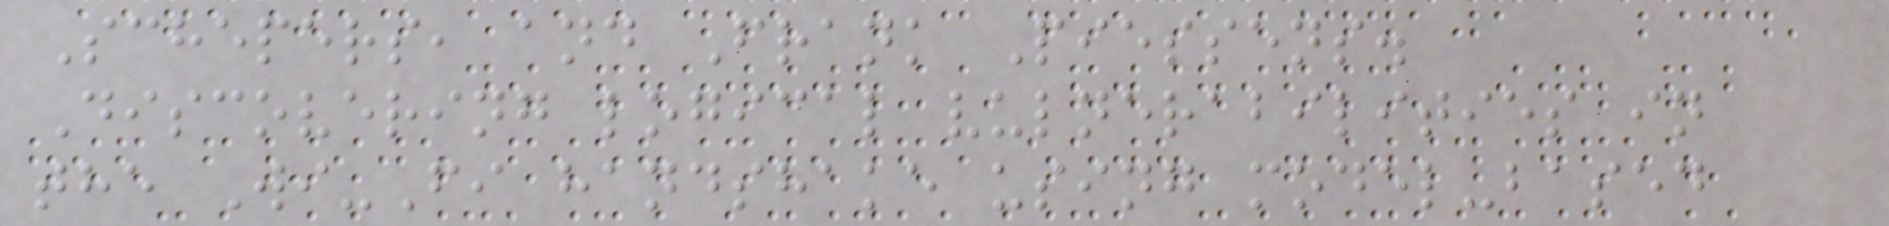Schepers, and Frank Piessens.
Discovering logical vulnerabilities in
the Wi-Fi handshake using model-based
